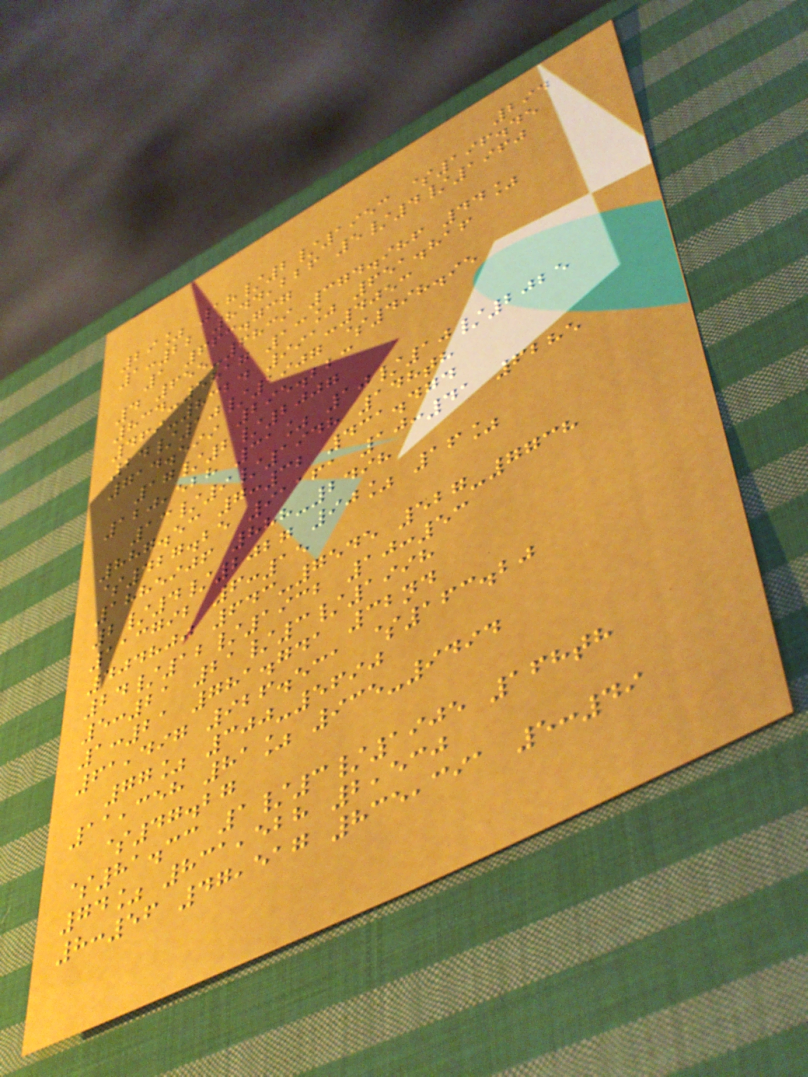294
29% 18/2/1953 $196.45
1:22 844,226 5/4/1960
1 663.737
4 655-6839 374.986 44%
834-5817 13% 651.816
469-8324 991-4053
24/10/1907 $498.95
714.599 295.223
17/2/2007
120,528 31% 10/10/2025
13/9/1948 148th
887.53 7:32 431.474
$427.25 91161 10:41 6285
1885906 888-2498
2/4/2027 90% 16%
113792 6:15
404800 643-7545 527-7738
24/12/1932 10:53
5:21 21/3/1998
1:21 781.741 32nd
61,497 926.531 $163.20
77% 300-5690
11,358 81% 935-9494
$47.27
$81.33 1/3/1905 168th
74% 831,528 2,530
8:56 47,517 835,391 5:49
